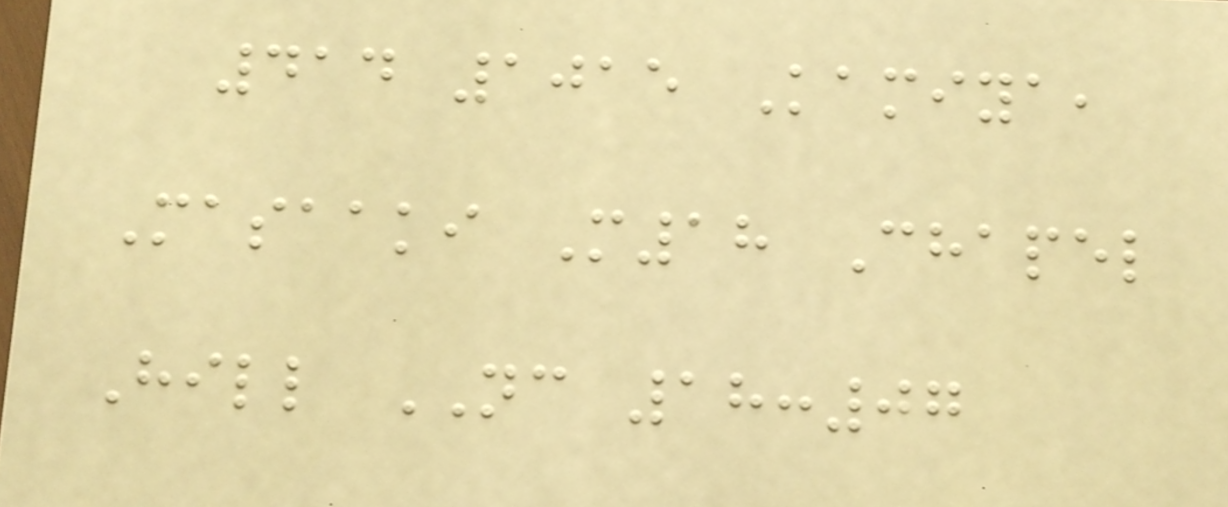414 1015 Kamiya,
Masaaki M18 Chapel
Hill NC 18:07
